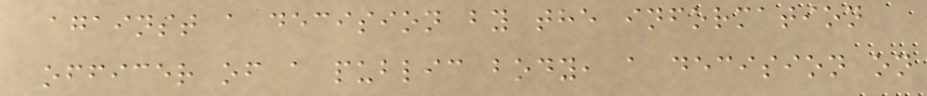against a decision by the information
officer of a public body, a decision on
